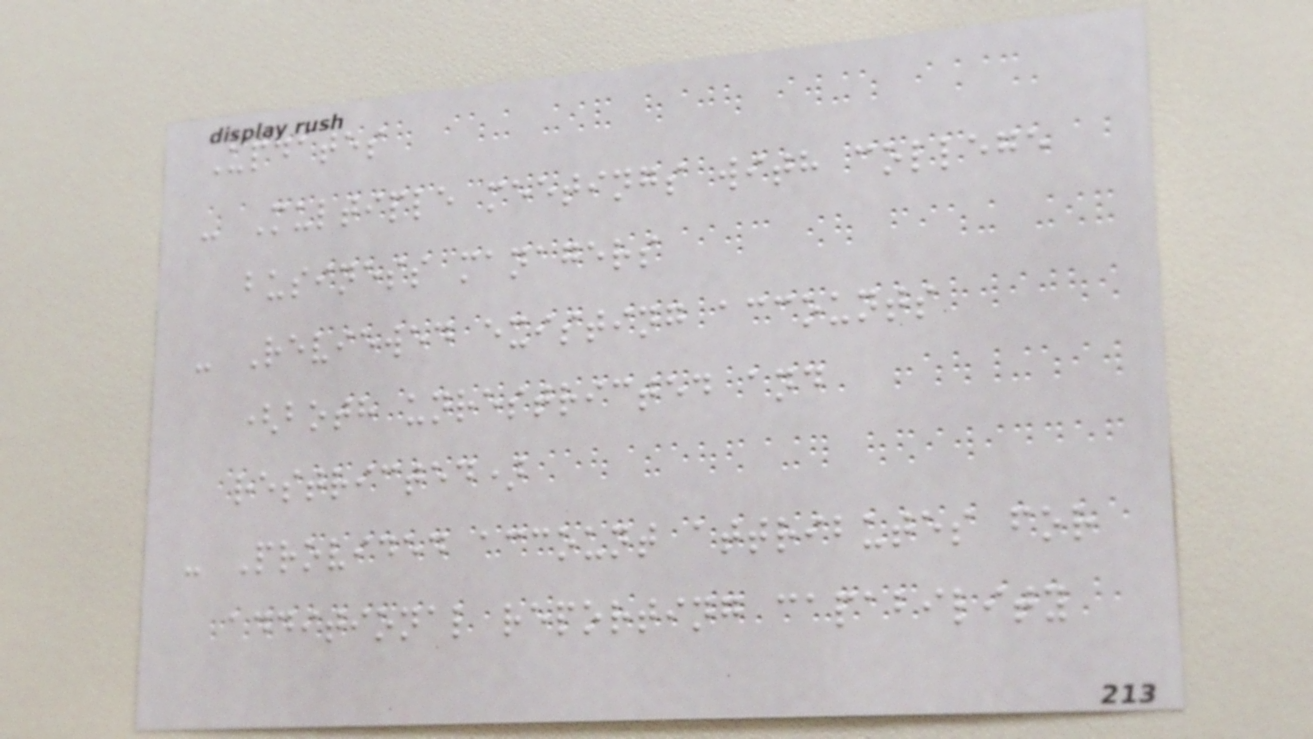Updates
- Multiple meetings with college
business managers
- Reviewed existing accounts
(both unrestricted and
restricted)
- Provided account attributes for
additional reporting capability
